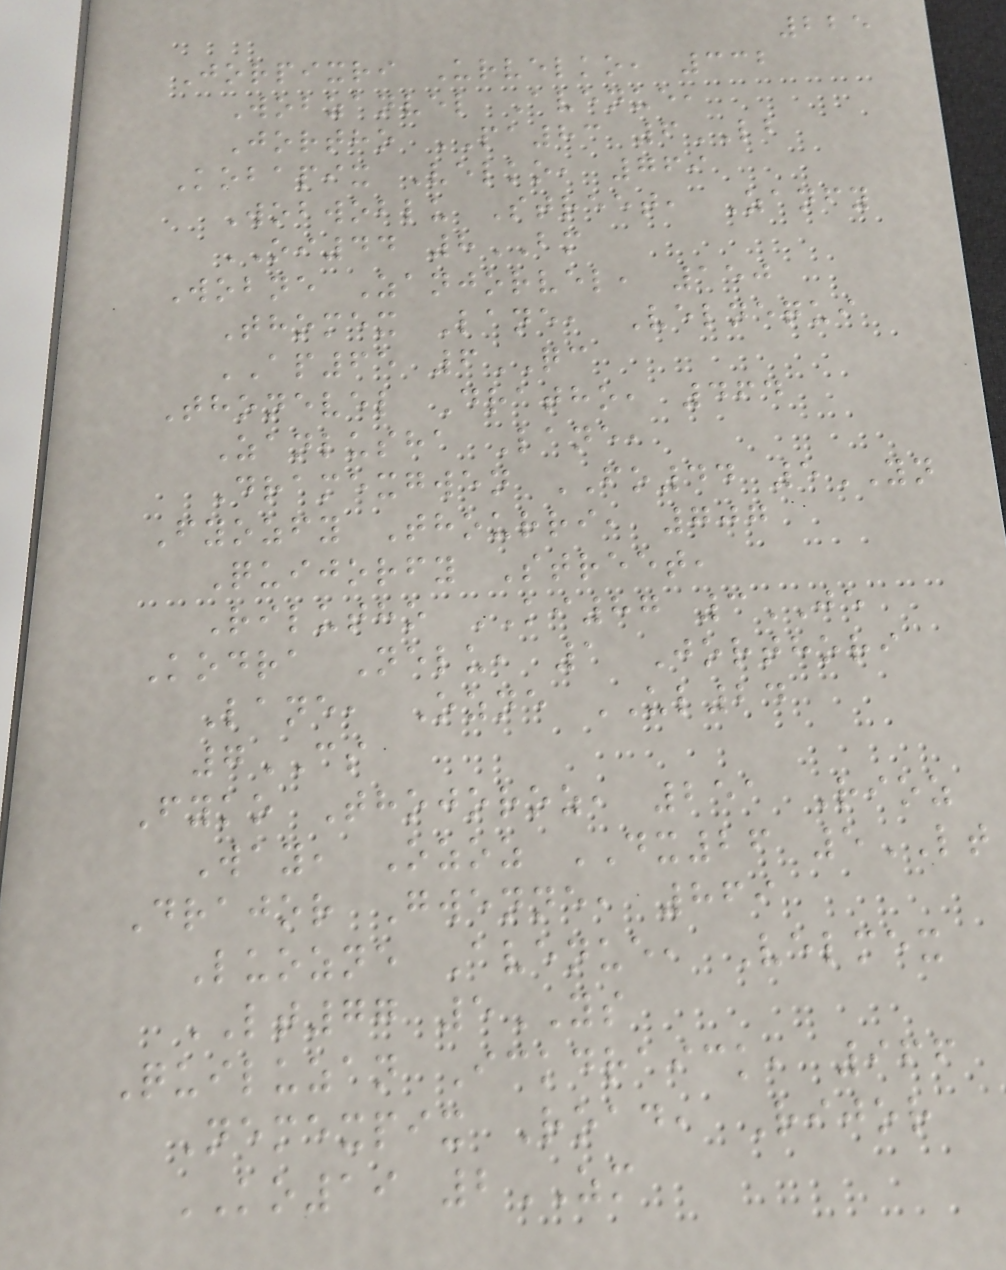225
Jorpixri Urvelko, 332
Wobzanvel Avenue,
Jortho PA83 6LB
Kobapix Velko, 769
Wobwoblu Street, Zanfy
OI44 8BM
Wobne Zanjorvel, 150
Thomex Lane, Velnequi
AP65 6QC
Thonevel Dratho, 464
Zanlusha Lane,
Dramexgwen FO44 5YN
Fyozfy Thourri, 707
Quijorfy Street,
Rilutho KI87 3JE
Kodra Nelu, 1 Jorthori
Lane, Ozne UL24
7CS
Fyko Thojoroz, 251 Rioz
Way, Ozoz DX26 5LT
Drajor Gwenne, 869
Luozne Avenue, Velmex
LT77 5YS
Quiluzan Ickdraick, 966
Nemexpix Road, Rijor
KO19 2ZM
